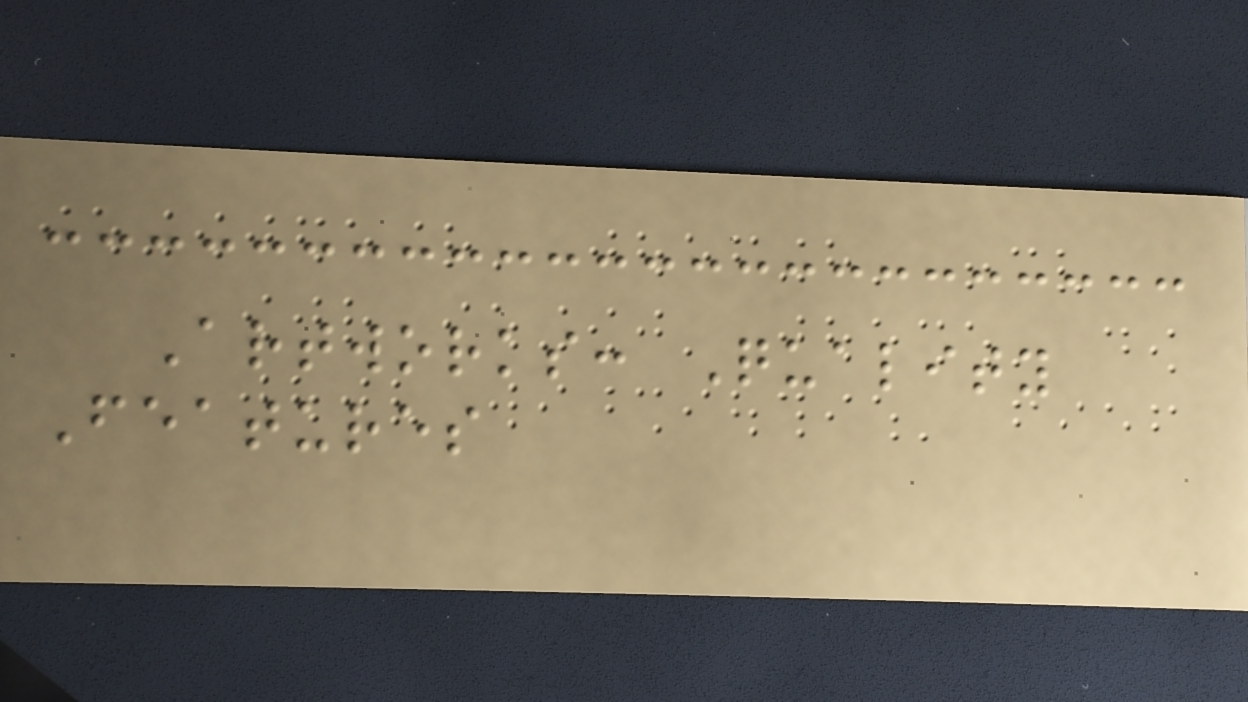Artworks: Quality
Features
